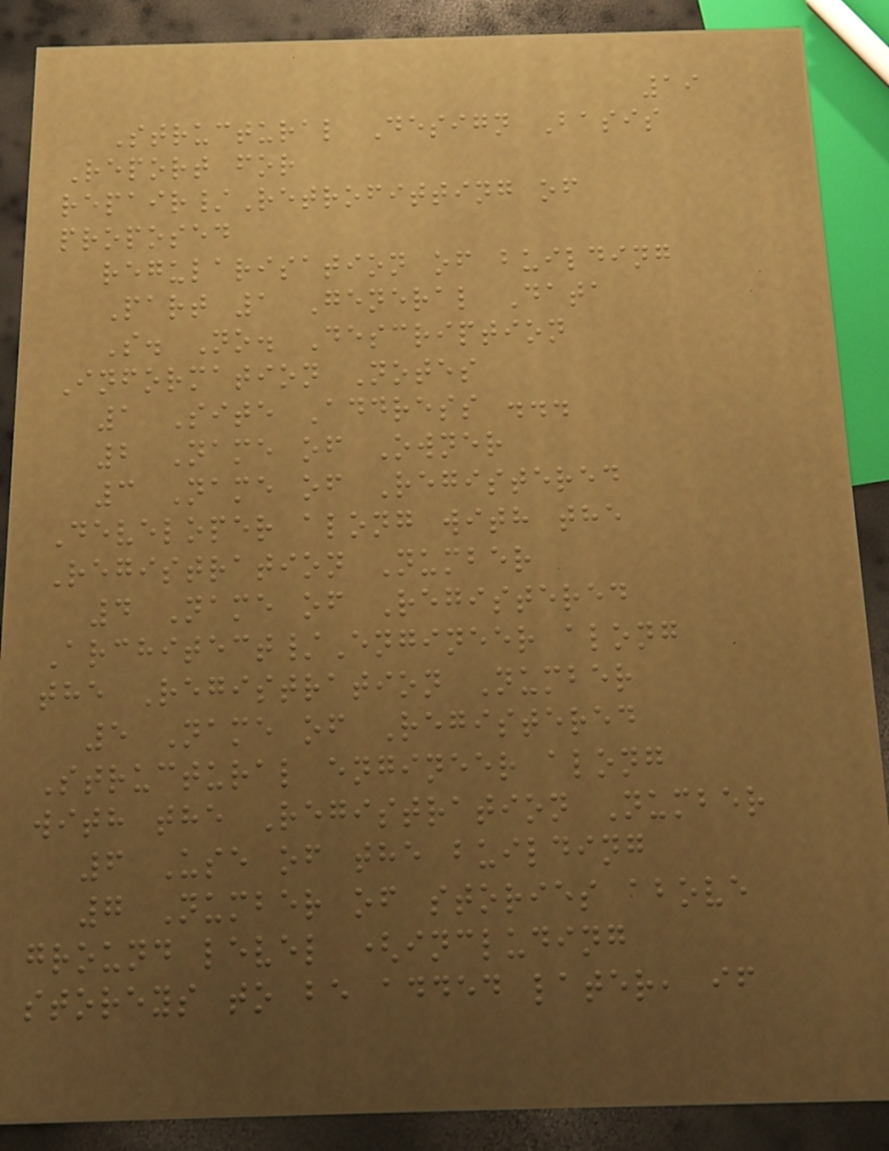19
Structural Design Basis
Report for
repair/Retrofitting of
proposed
regularisation of building
Part 1 General Data
S. No. Description
Information Notes
1 Site Address ...
2 Name of Owner
3 Name of Registered
Developer along with the
Registration Number
4 Name of Registered
Architect/Engineer along
the Registration Number
5 Name of Registered
Structural engineer along
with the Registration Number
6 Use of the building
7 Number of stories above
ground level (including
storeys to be added later, if
